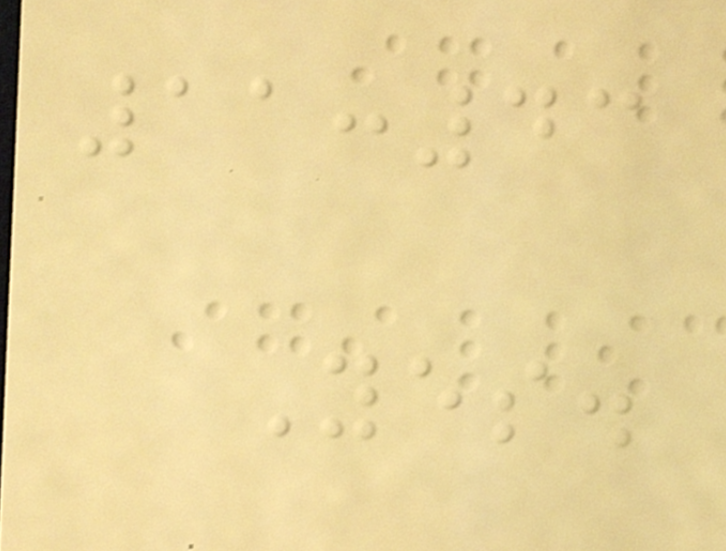11:43
Yes.
